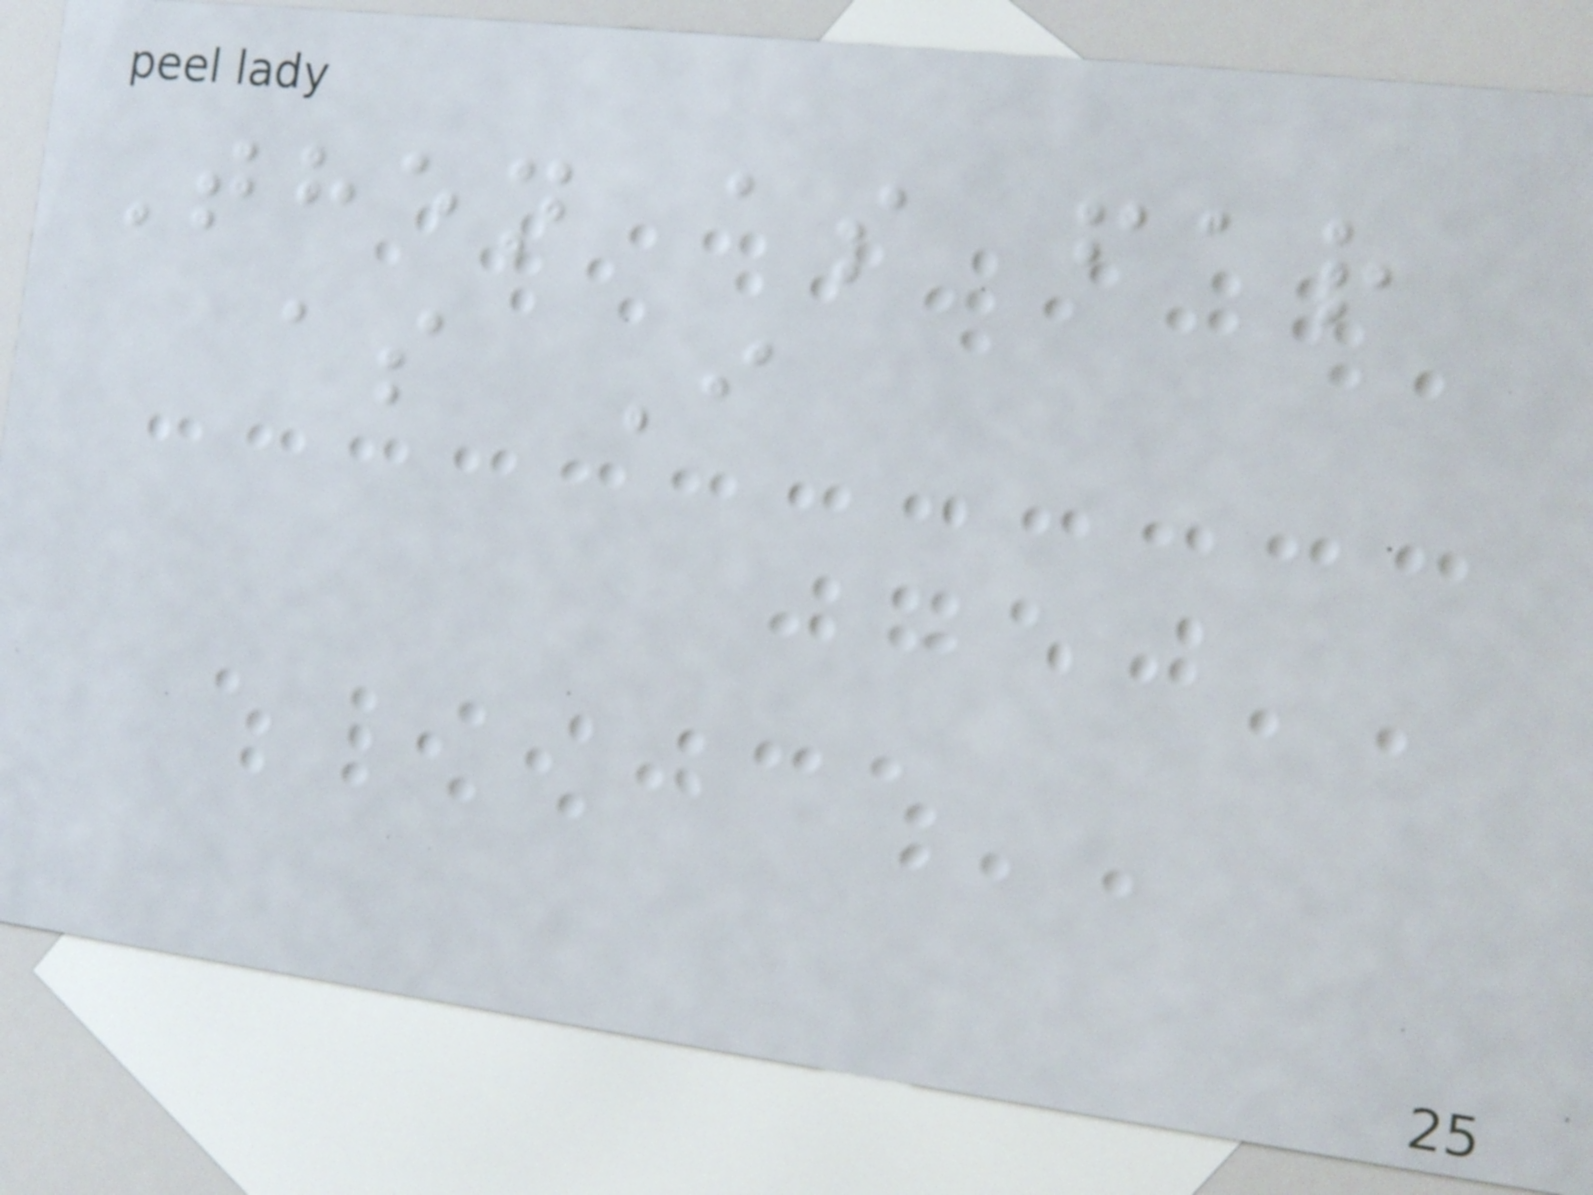Then as far
as I
